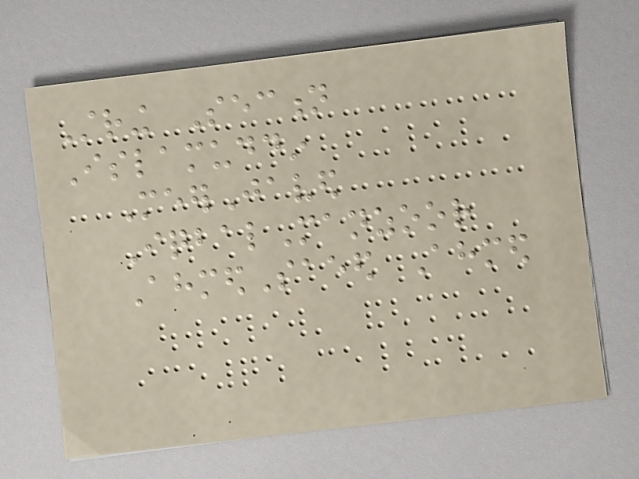String Section
Islamuddin
MeerJaved
IqbalManzoor
AhmedSaeed Ahmed
